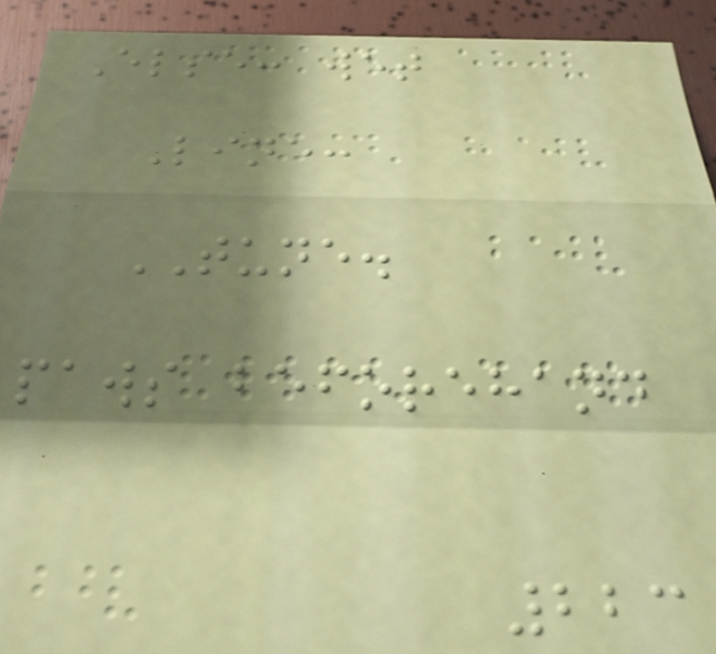Else: wet
Line:
TUNE.
paws beforehand
223
